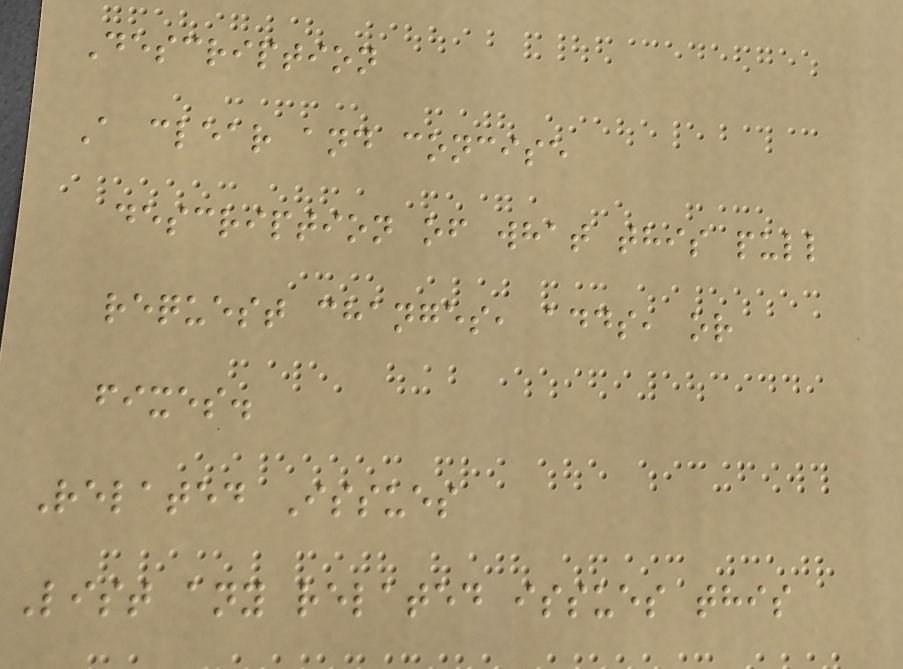Description
A clear and concise
description of what this pull
request changes, adds, or
fixes.
Related Issues
List any related issues this
